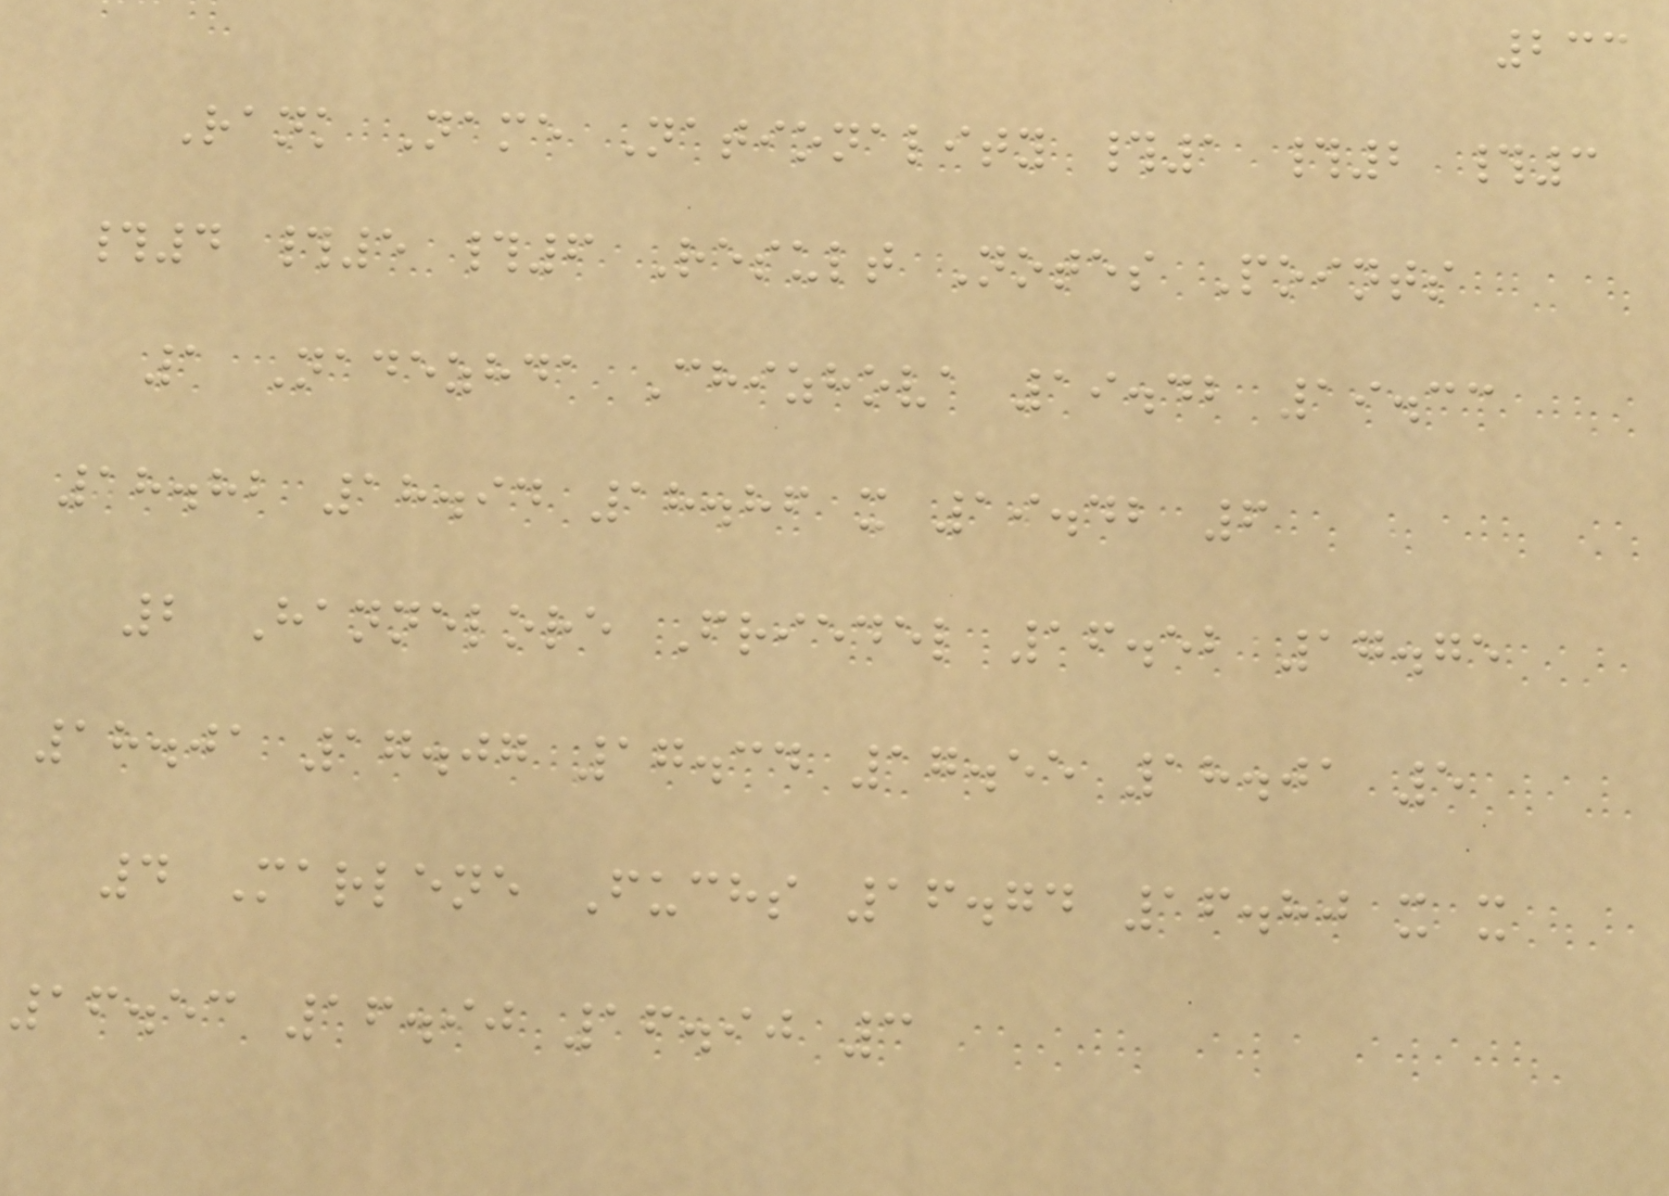233
Rank Name Nationality #1 #2 #3
#4 #5 #6 Result Notes Points
1 Nadezhda Chizhova 19.42 19.33
18.82 18.94 18.86 x 19.42 6
2 Hannelore Friedel 16.52 17.75
18.01 17.07 17.34 17.55 18.01 5
4 Marlene Fuchs 16.74 16.80 x x
16.53 16.90 16.90 3
